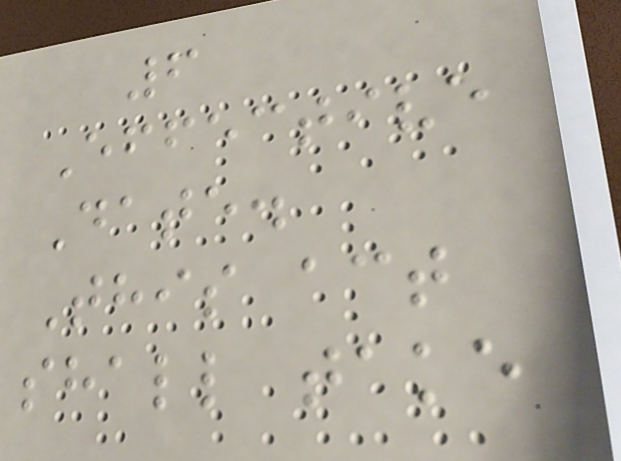6
Effective
Date.
This act
shall take
